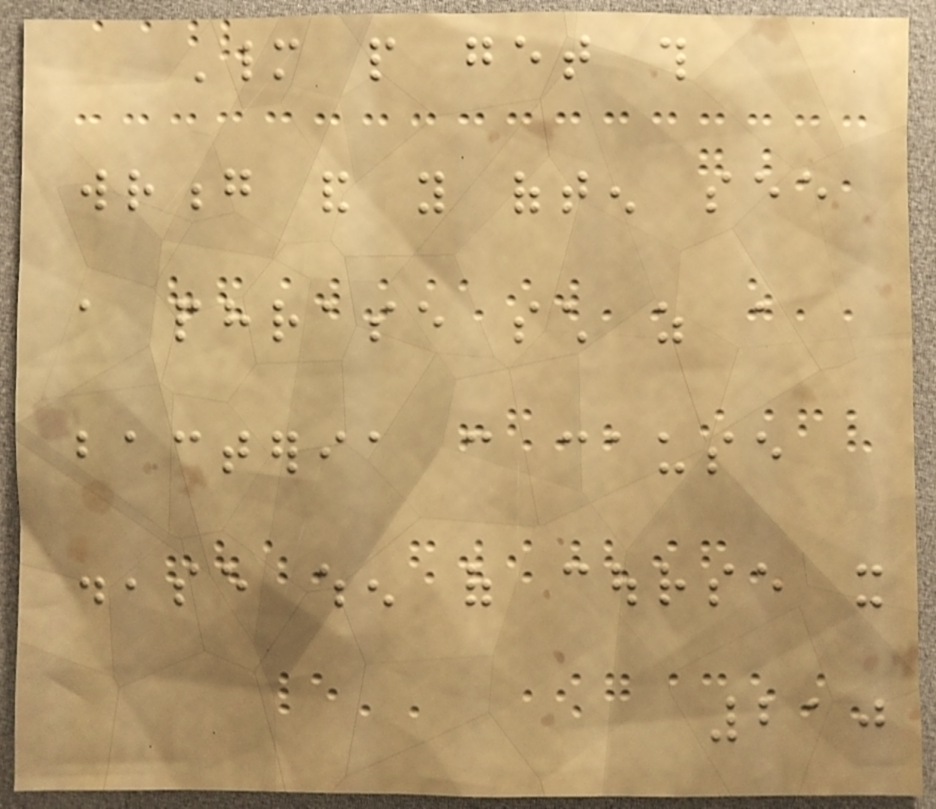Many people get this
wrong and you often see
a phrase such as a
bacteria can cause
disease when of course it
210
